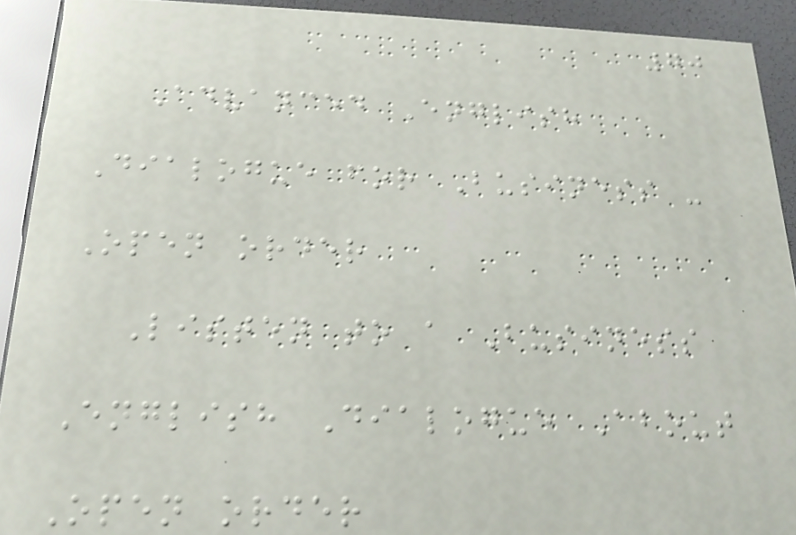70
Advanced English
Dialogue for Business -
Open order
Listen to a Business
English Dialogue About
Open order
